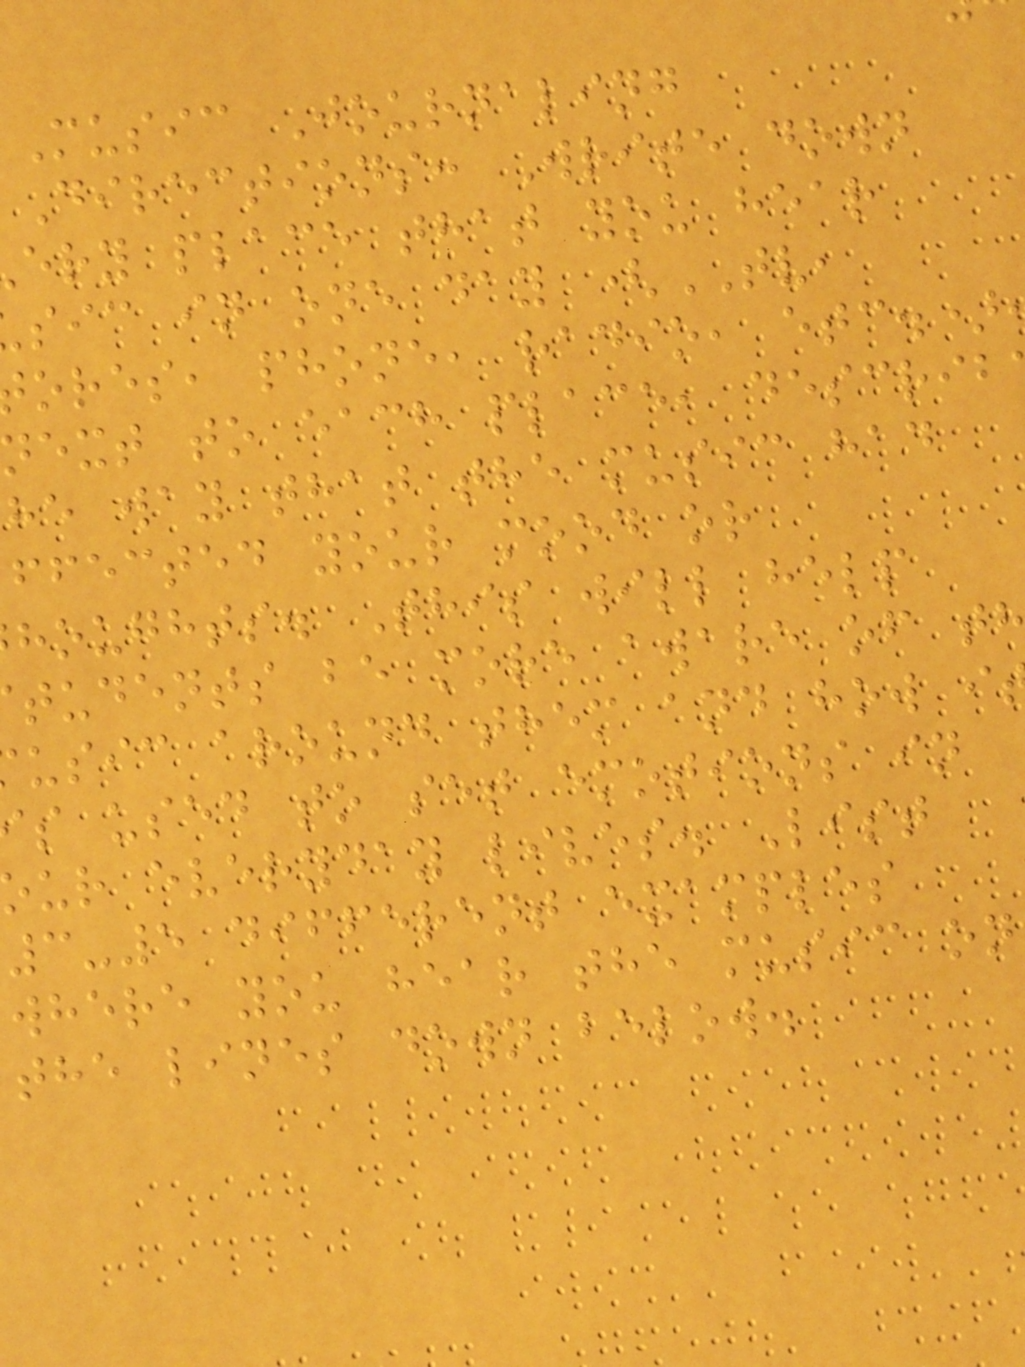Music Journaling
Directions: Write down
ery place that you hear
sic in one day (TV,
ores, phone, radio, etc.)
next to each place, describ
he way that the music had
ffected your mood or
houghts. This will help
tudents be more aware of t
usic around them and how i
s used to set emotions in
ur everyday lives. List
3-5 different examples
where you hear the music on
the lines down below.
